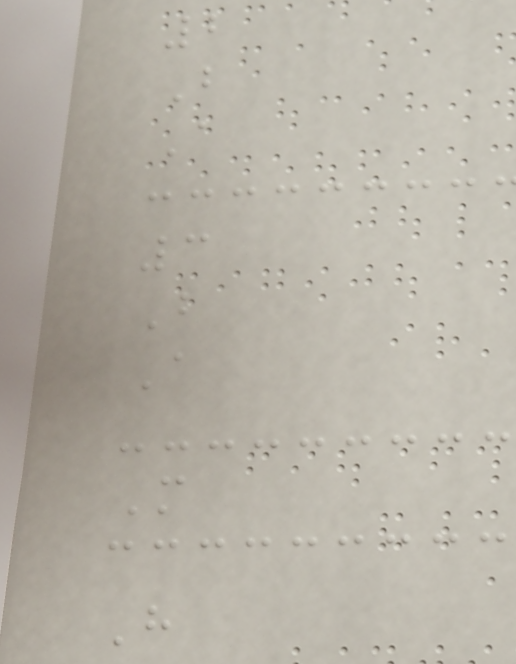2
B
A
3
B
A
M
H
